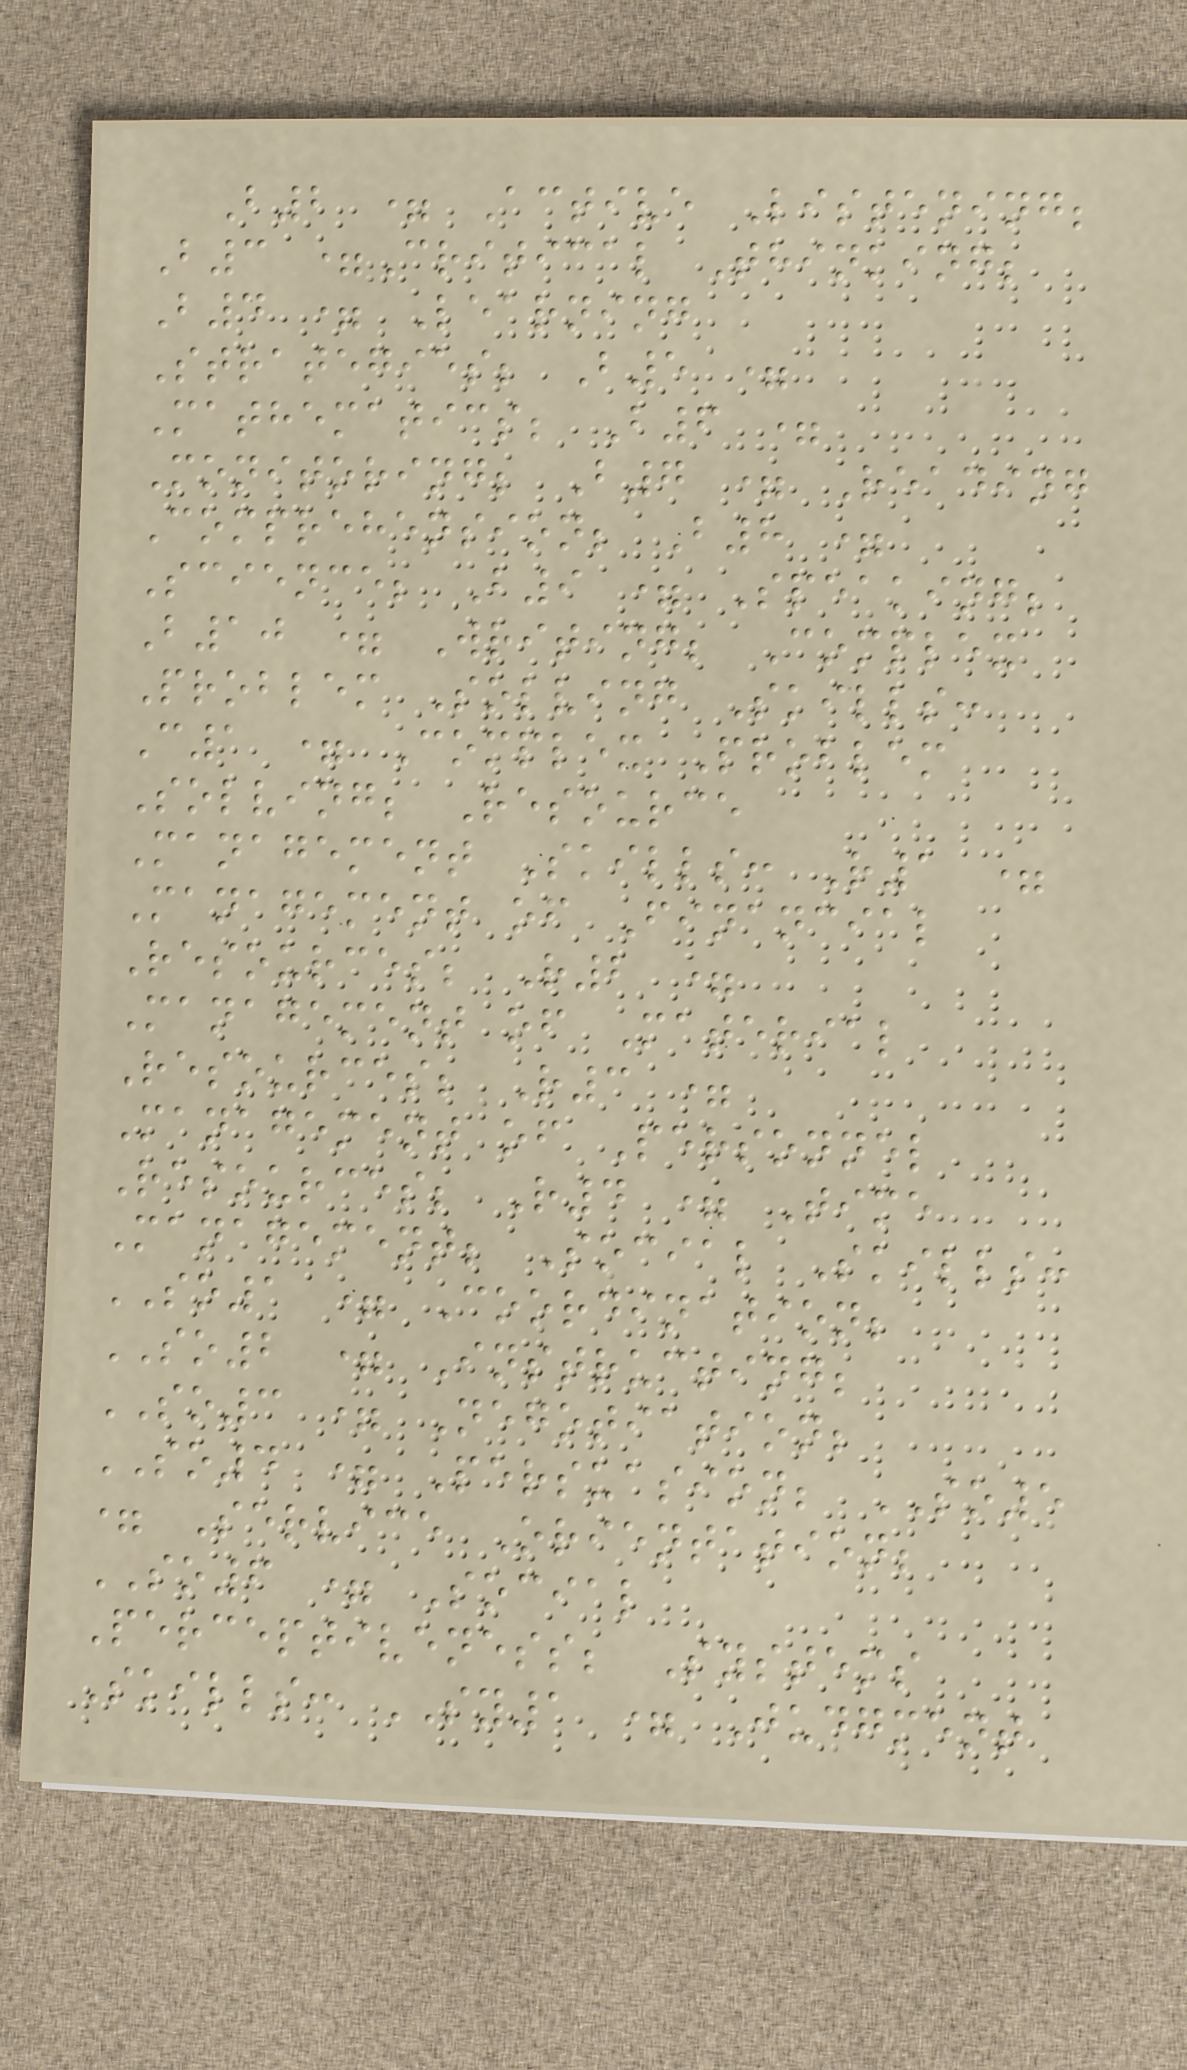B2 = Active Listening;
B3 =Critical Thinking;
B4 = Learning
Strategies; B5 =
Mathematics; B6 =
Monitoring; B7 = Reading
Comprehension; B8 =
Science; B9 = Speaking;
B10 = Writing; Complex
Problem Solving Skills:
C1 = Complex Problem
Solving; Resource
Management Skills: R1 =
Management of Financial
Resources; R2 =
Management of Material
Resources; R3 =
Management of Personnel
Resources; R4 = Time
Management; Social Skills:
SO1 = Coordination;
SO2 = Instructing;
SO3 = Negotiation;
SO4 = Persuasion; SO5
= Service Orientation;
SO6 = Social
Perceptiveness; Systems
Skills: SY1 = Judgment
